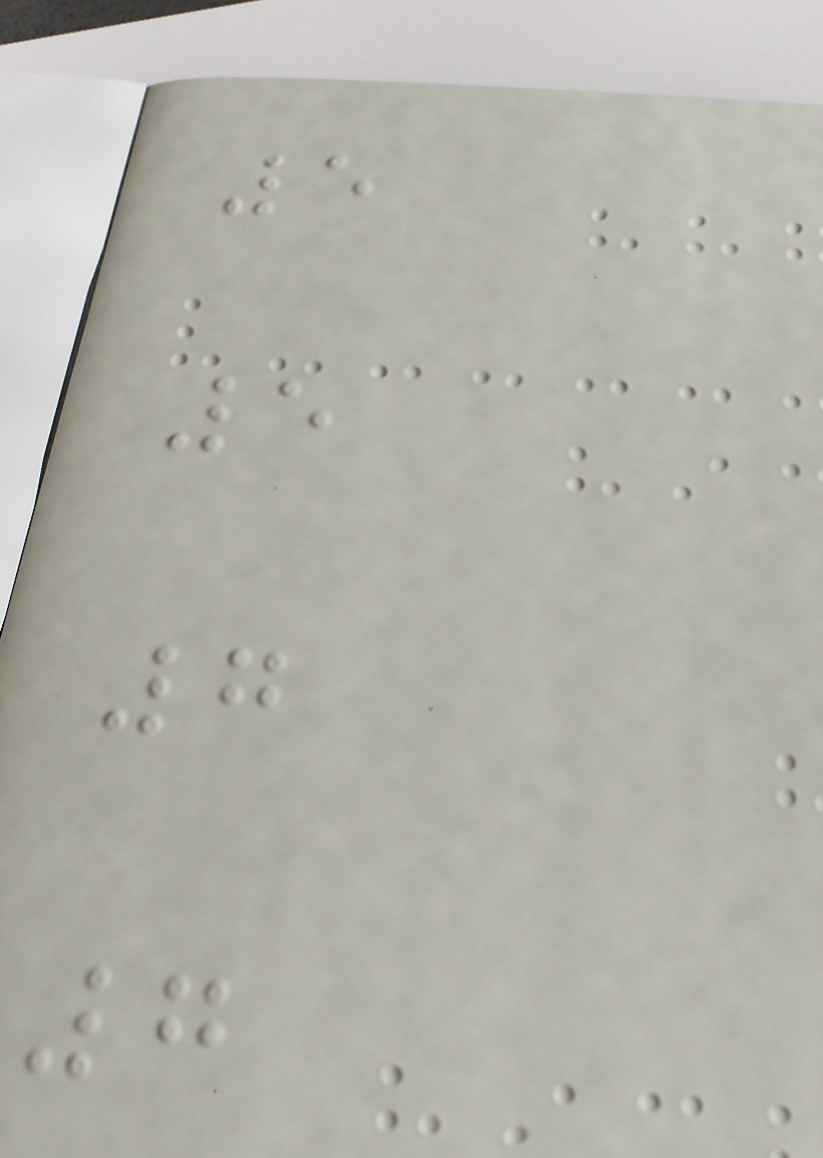5
5
7
7
